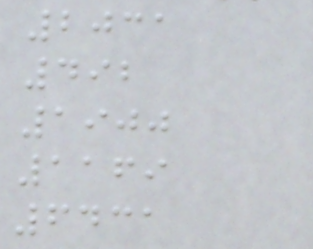2031
492
1900
1169
6431
